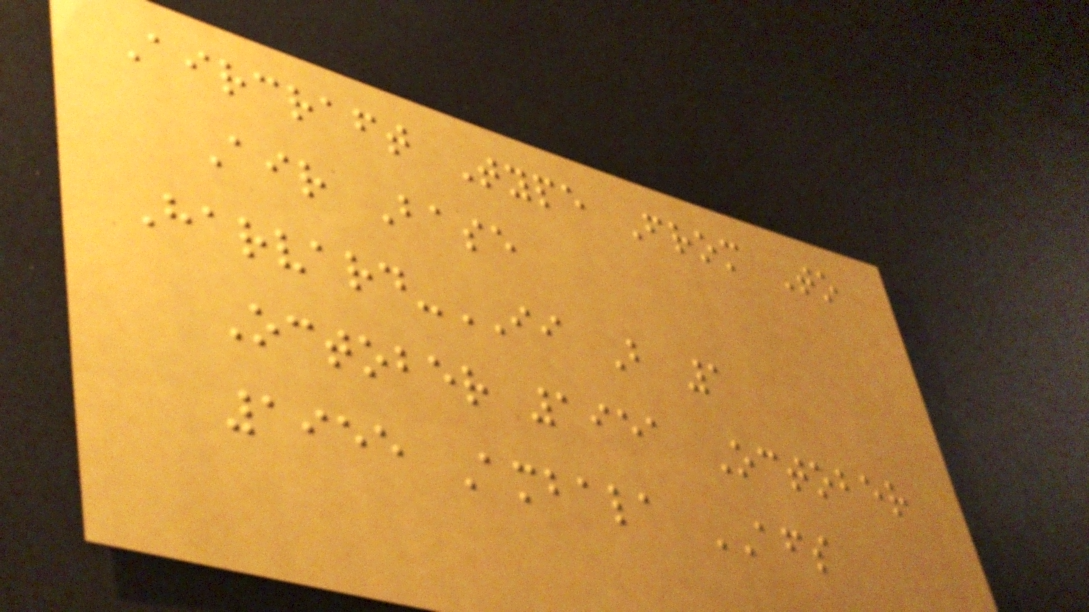Aircraft Type From To
Air Base
Harvard-II B 1
October 1951 October
1955 Ambala AFS
